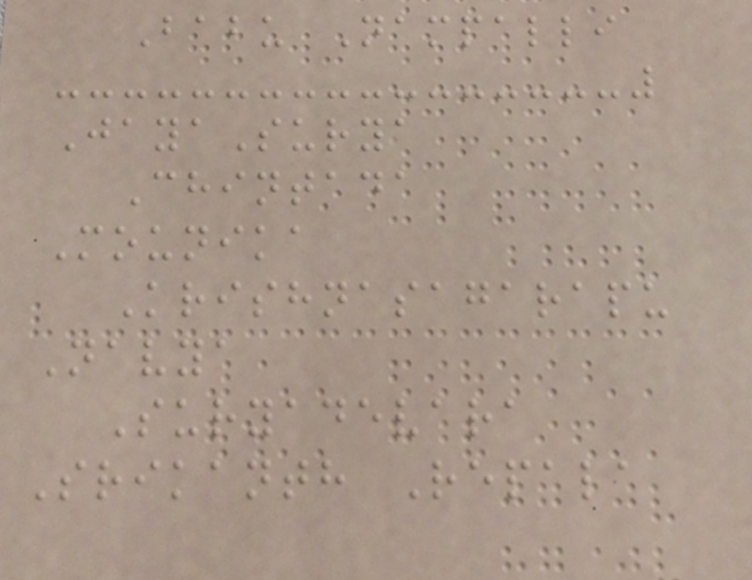Babu Nampalli
JayaSurya
Chintada
Mounika
Krishnasagarapu
Navya
Suryadevara
Srikanth Repala
